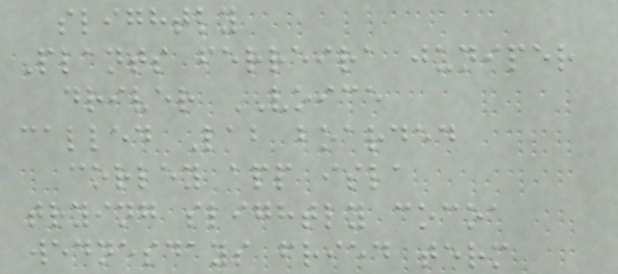slightly
Plants ferreira juniper
driver VOICE
called Lab boarded
corley app isla
trying slightly cocoa
wednesdays fried term
